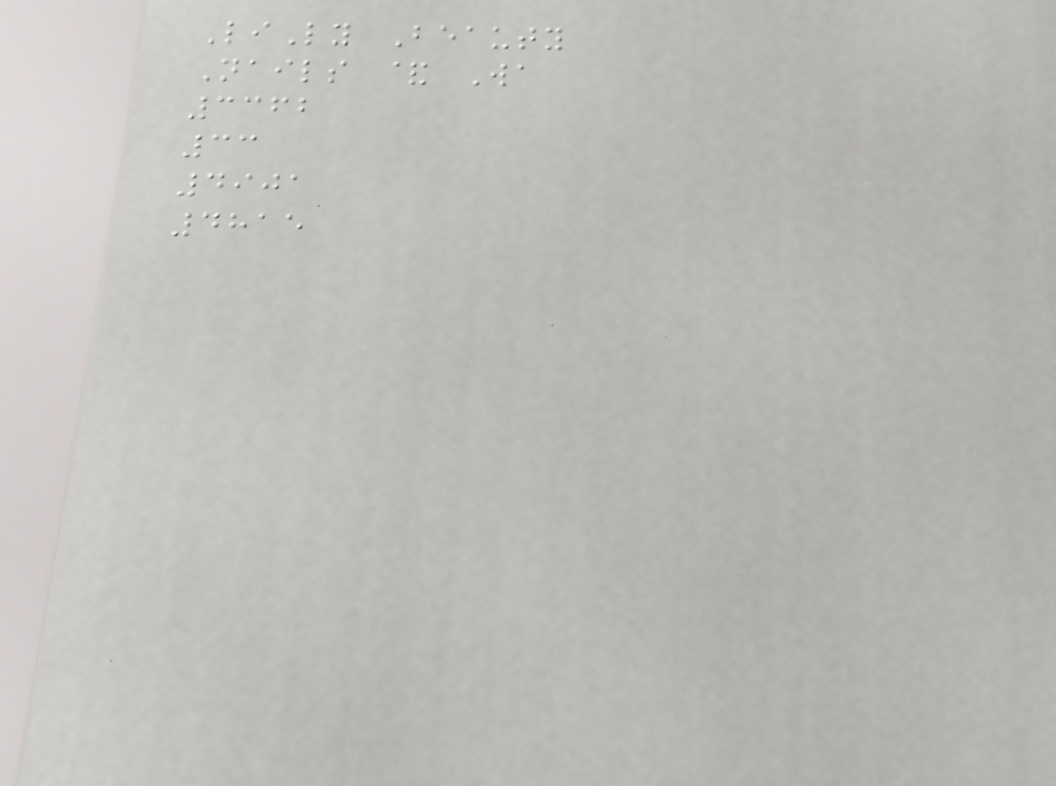LiLy Beauty
Nails & Wa
3362
33
4901
4815
